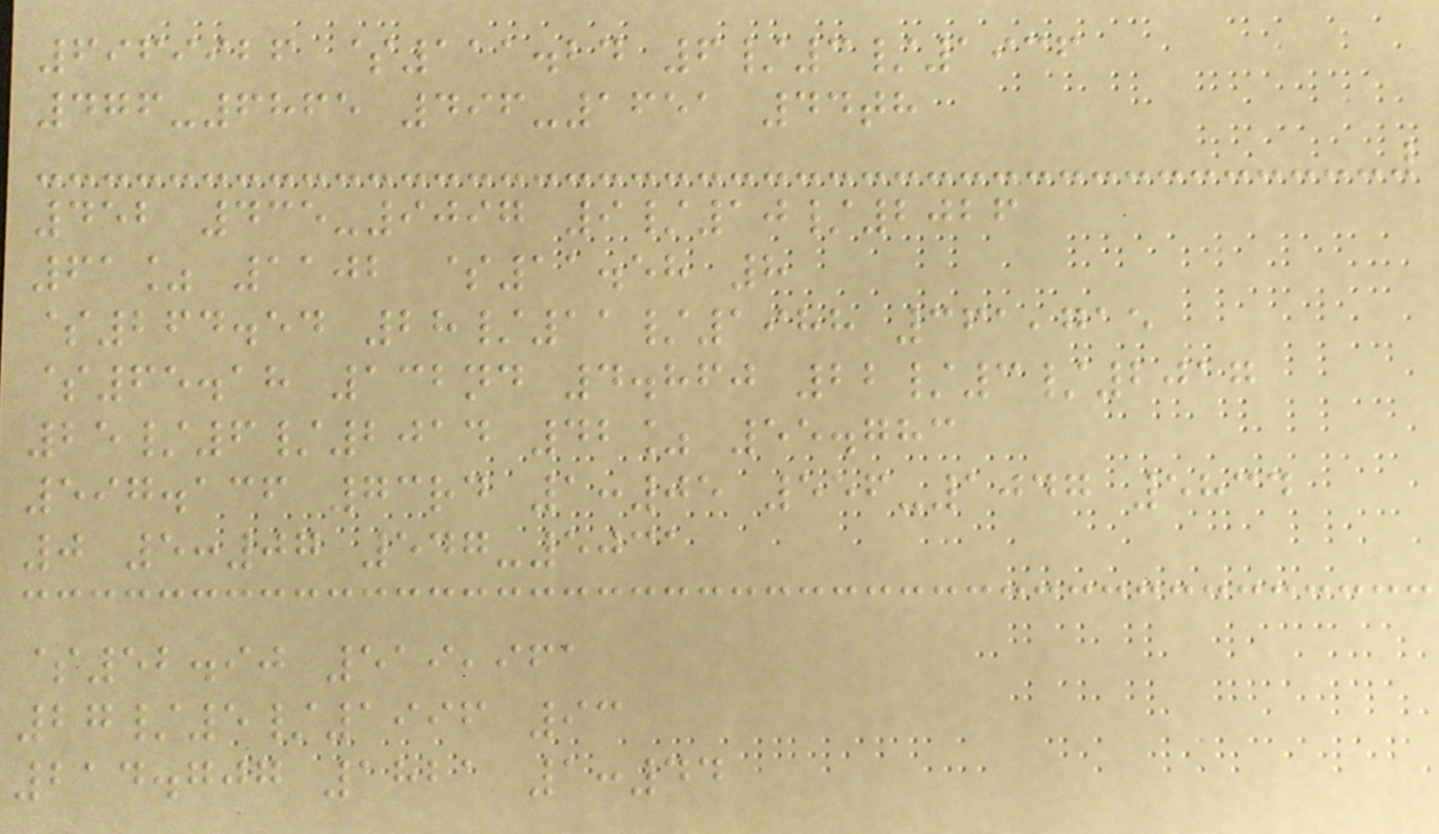6969926 $111.24 6/3/1936
476-6865 496-1651 44th
452 435-9097 9/10/2026
61% 1102 $11.58 8
$264.54 28/11/1988 361,715
$65.18 132nd 4.860 22/3/2017
25/6/2014 42% 55.783
597.136 73rd 1:05 556-1047 5834
0 5:07 547-5031
$52.90 519,961
27/5/1996 93
214.707 1821 1:44
